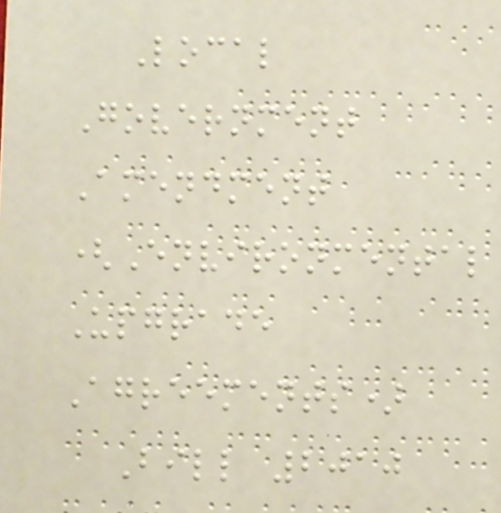Local
Government
Amendment
(Environmental
Upgrade
Agreements)
Bill 2010
